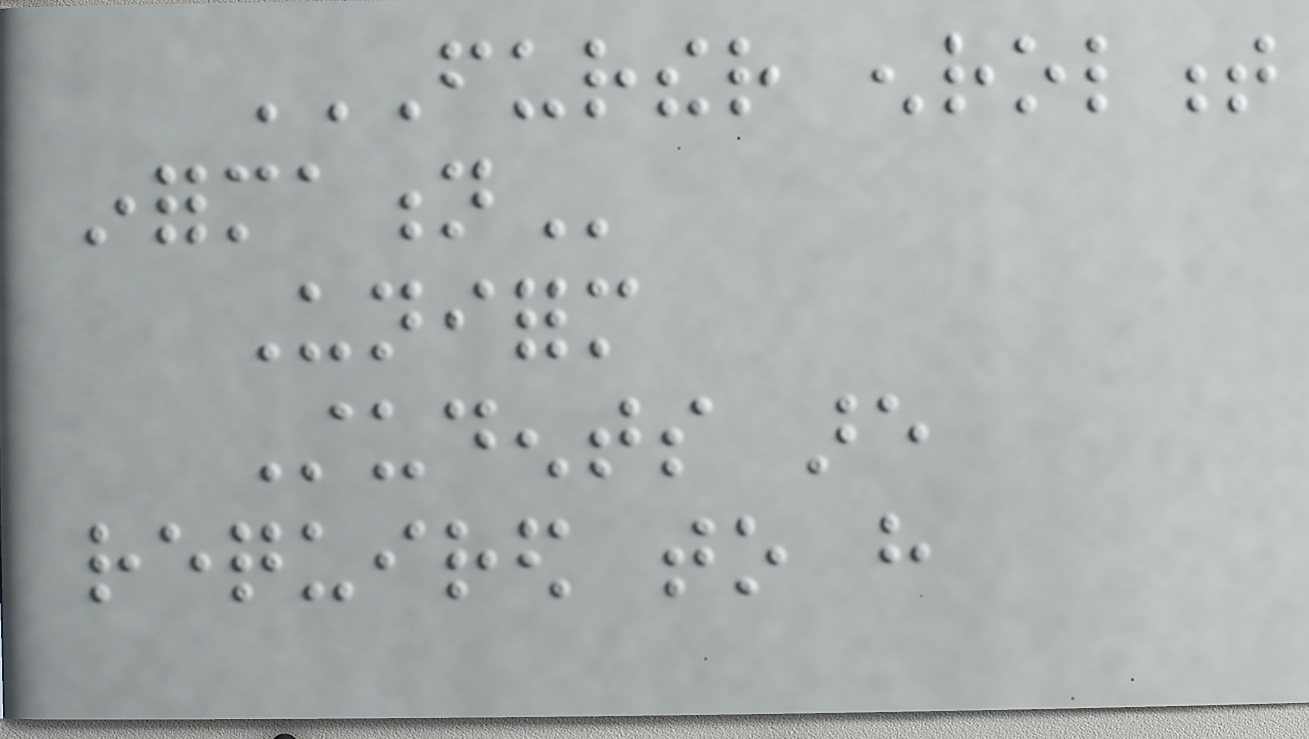FURTHER ENROLMENT
INFORMATION
Uniform
Students are
required to have
